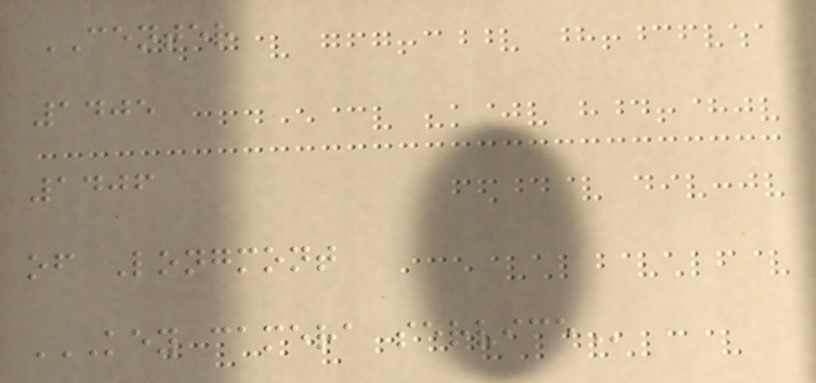CENTER
1405
1406
of Longmont
KEY CAMERA SERVICE
